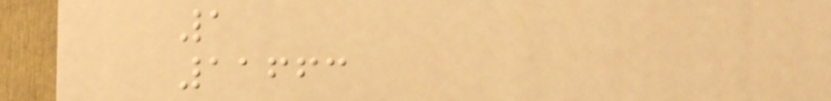1
11663
